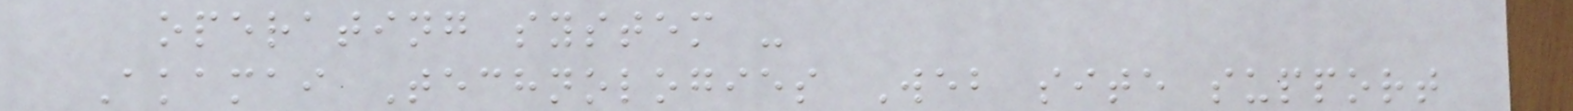operating system -
Akamai Technologies Web site support
